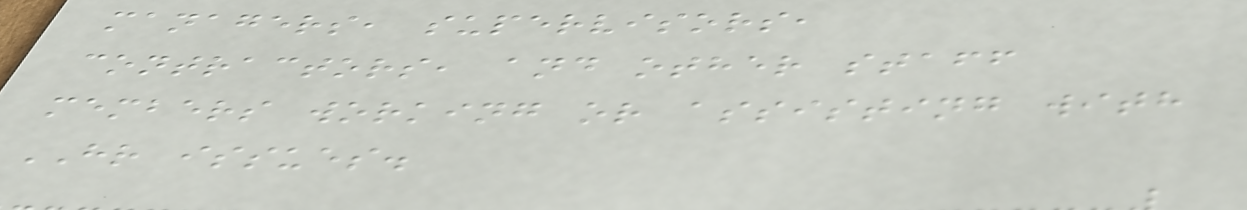managers, supervisors,
contractors, and other staff
members working or assisting with
HR issues.
